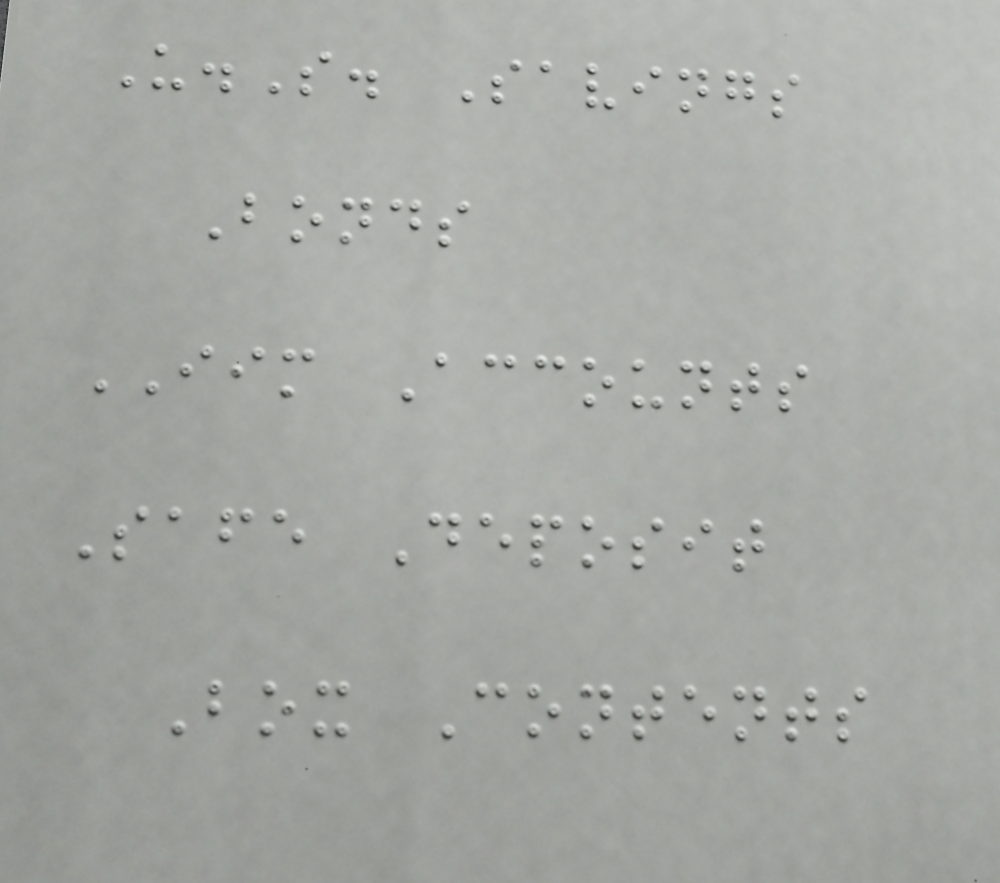U.S. Savings
Bonds
IIM Accounts
Safe Deposit
Box Contents
